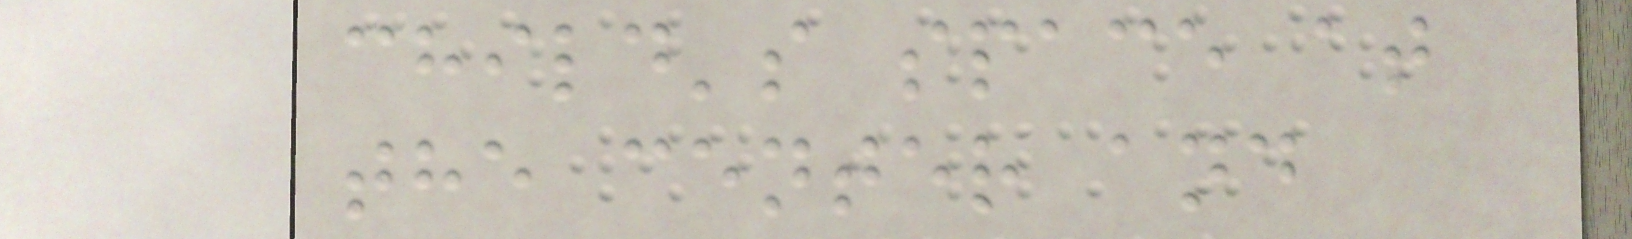child's space at
the center and
